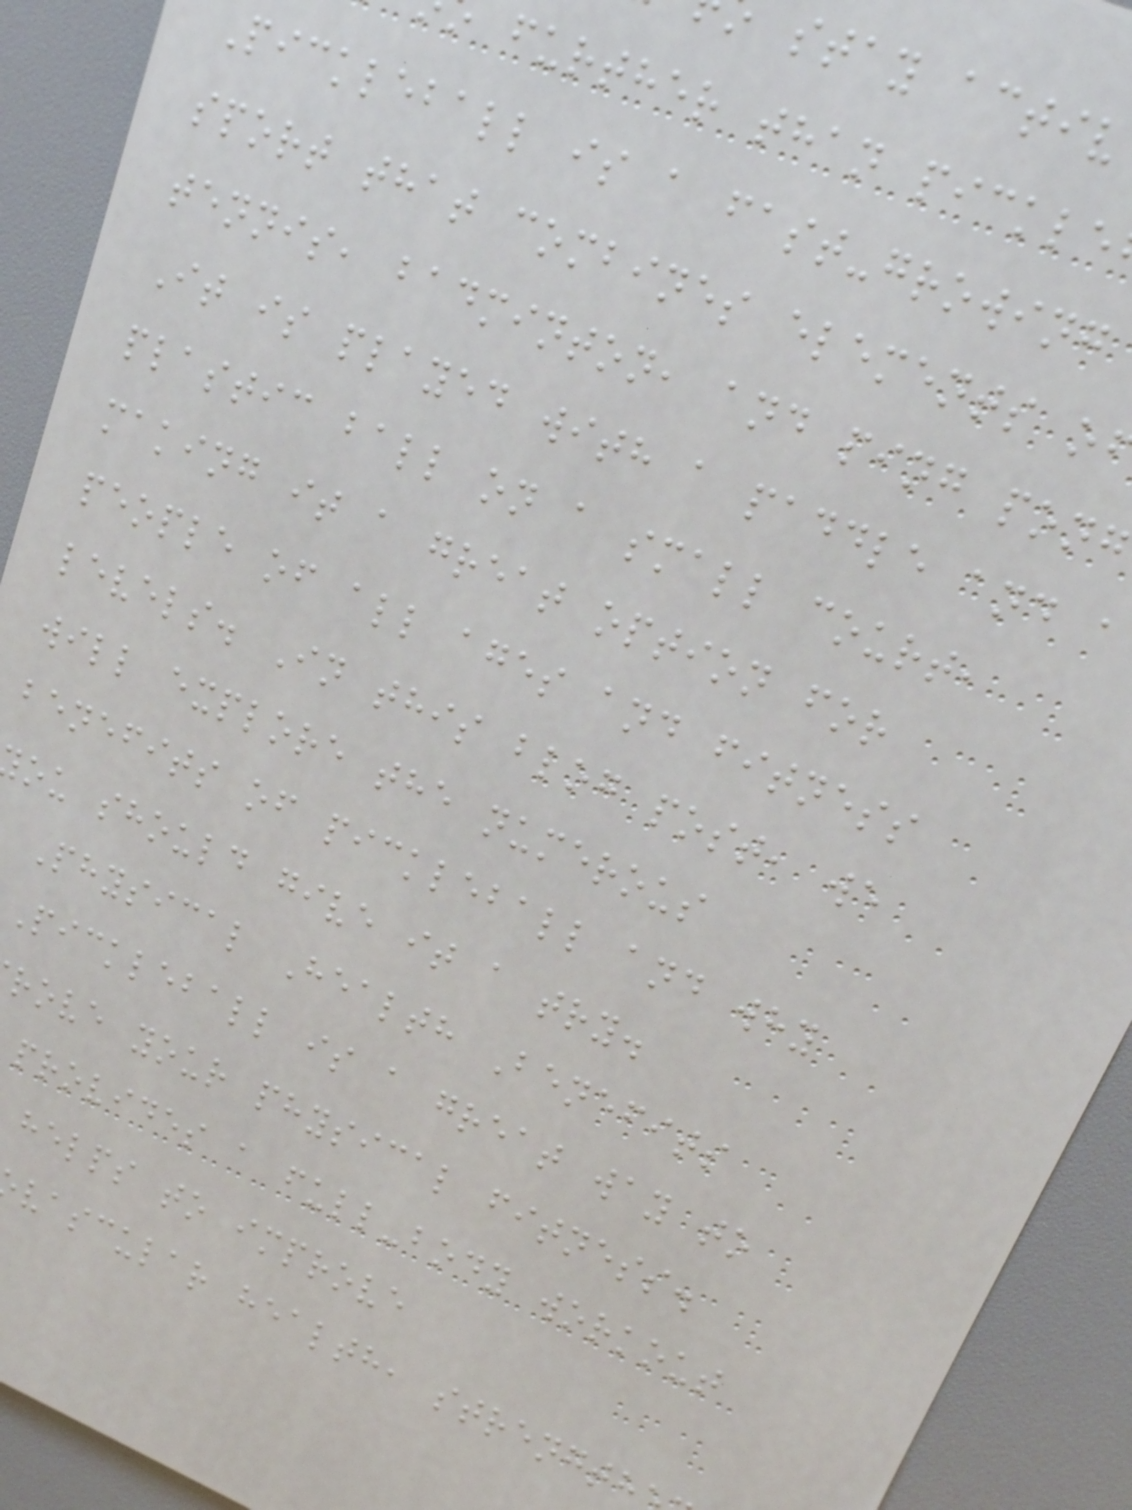stay activ
further than pickle
Pickleball is a fast-growing
sport that combines elements o
tennis, badminton, and ping pong
It is played with a paddle and a
plastic ball on a small court,
making it a great option for
people of all ages and fitness
levels. In this blog post, we
will explore the numerous
benefits of pickleball and why
ou should give it a try.
Physical Health Benefits
Pickleball is a great way to
rove your physical fitness.
provides a full-body workout
helps to improve
vascular health, strength
